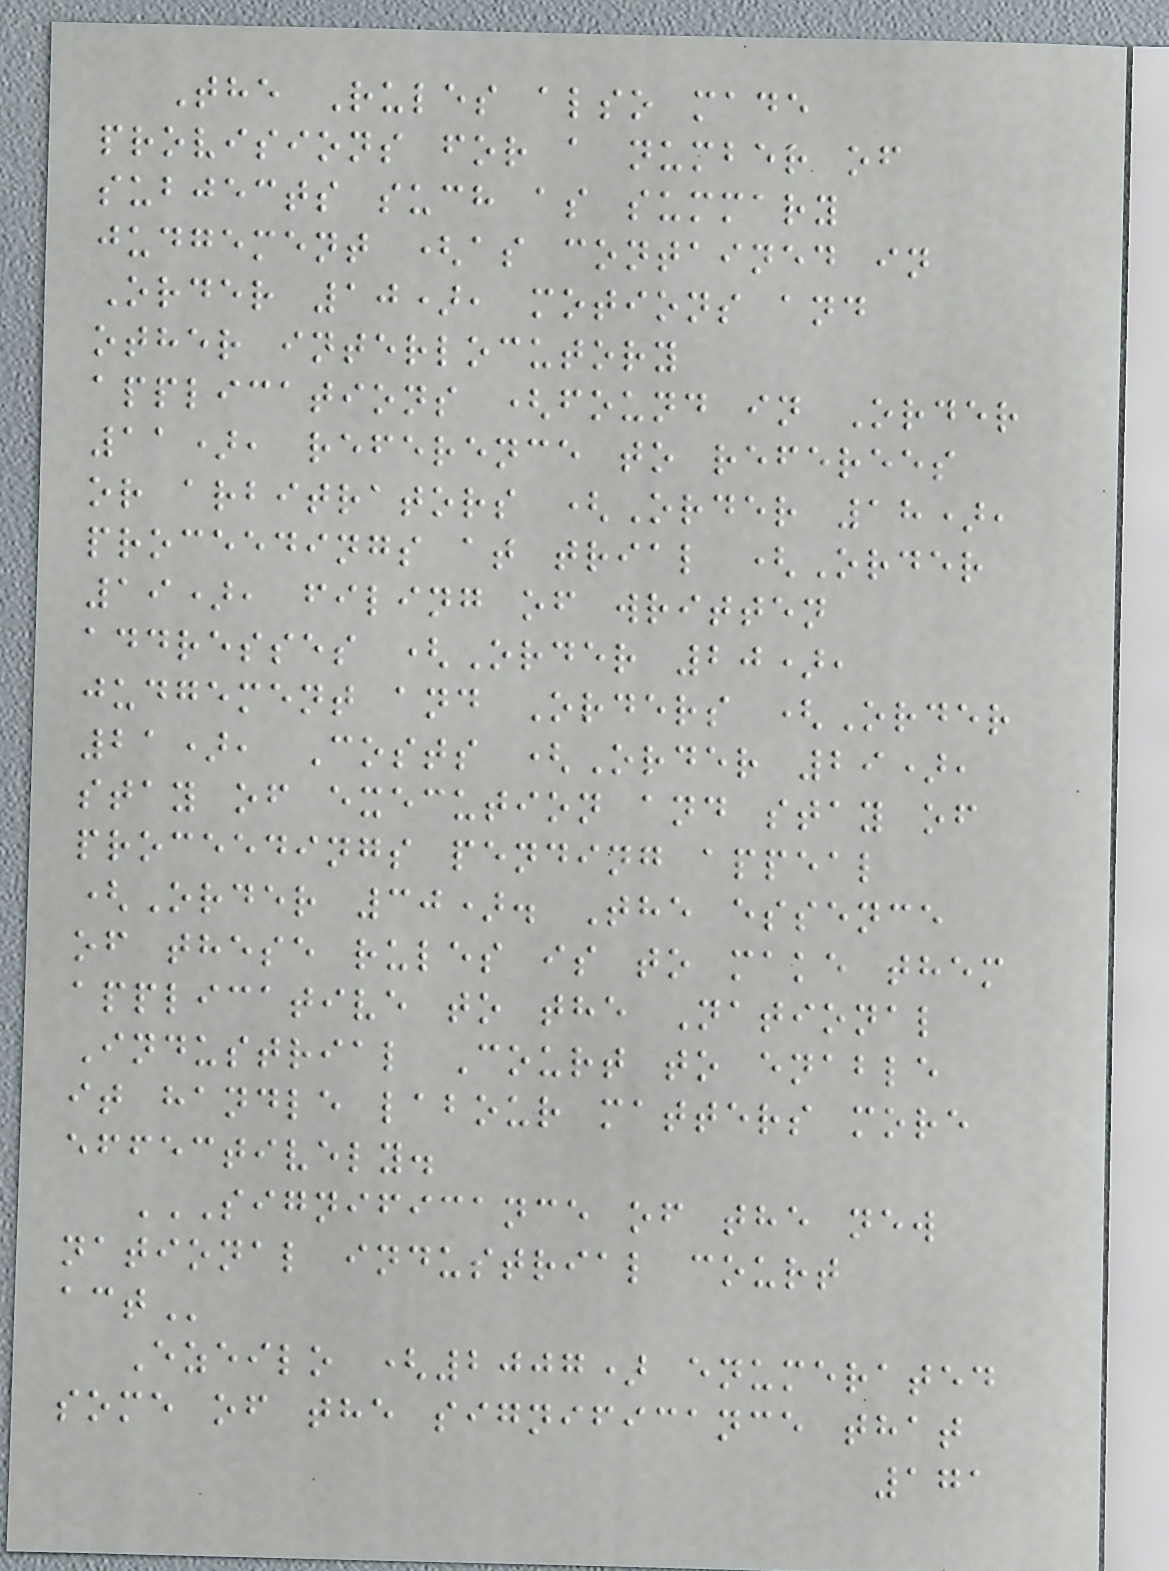The Rules also made
provisions for a number of
subjects such as summary
judgement (as contained in
Order 10), motions and
other interlocutory
applications (found in Order
11), reference to referees
or arbitrators (Order 18),
proceedings at trial (Order
19), filing of written
addresses (Order 20),
judgement and Orders (Order
21), Costs (Order 29),
stay of execution and stay of
proceedings pending appeal
(Order 30). The essence
of these rules is to make them
applicative to the National
Industrial Court to enable
it handle labour matters more
effectively.
SIGNIFICANCE OF THE NEW
NATIONAL INDUSTRIAL COURT
ACT
Ezeilo (2007) enumerated
some of the significance that
171
